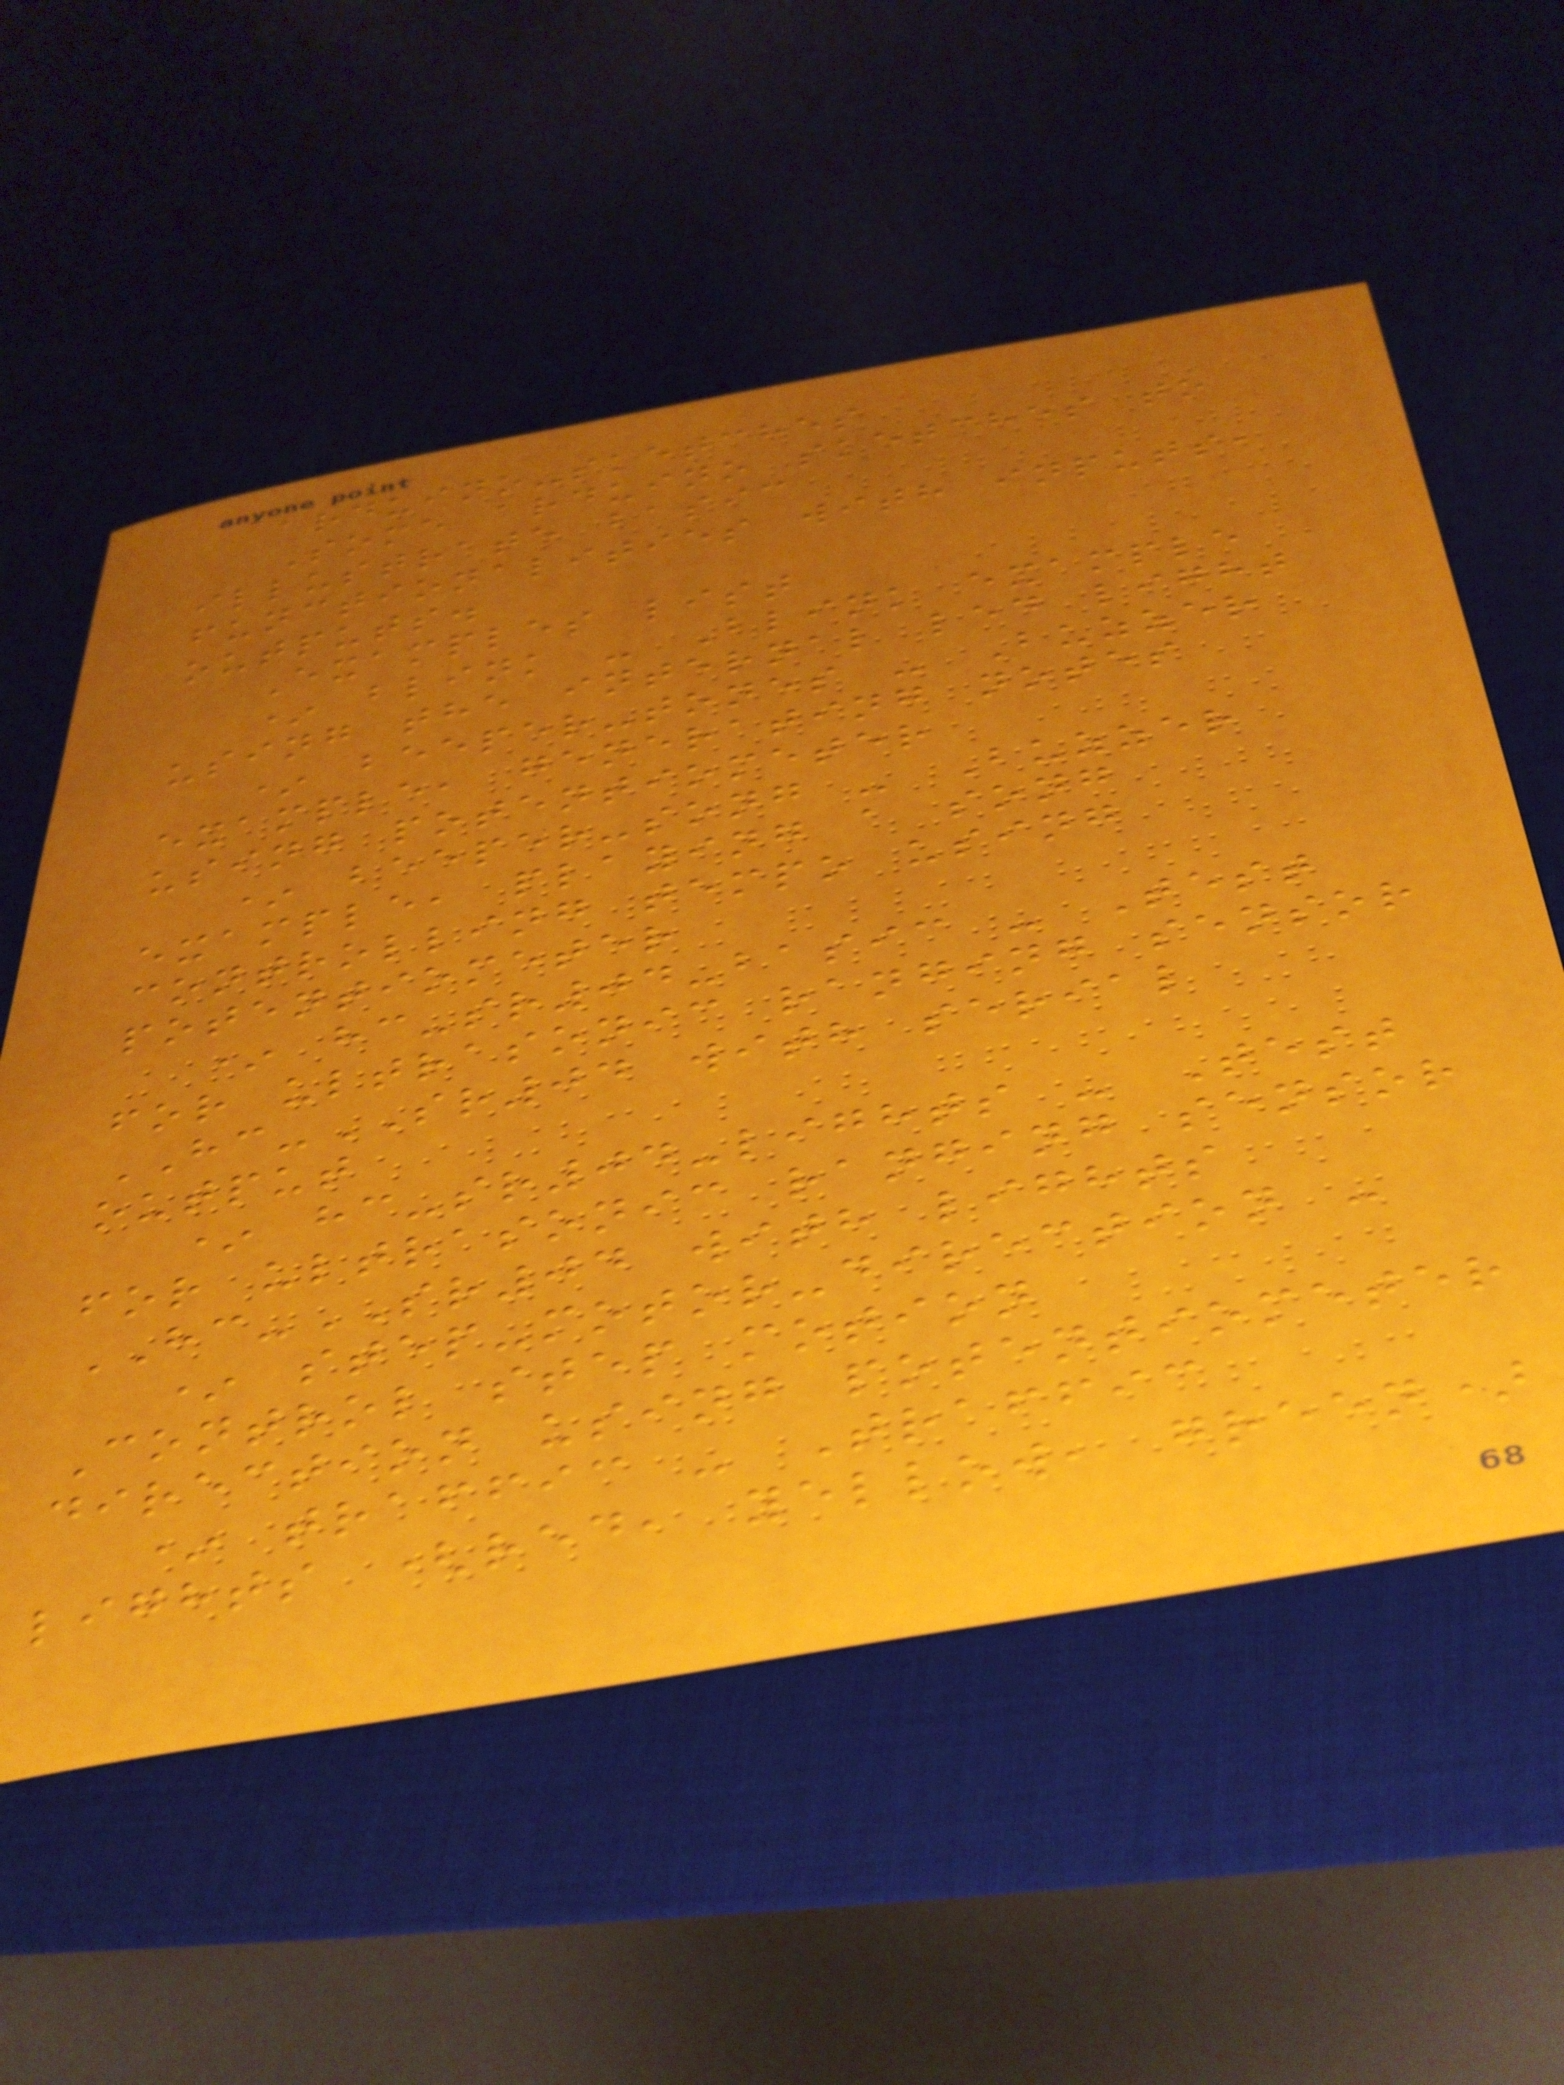arduino-sketches
Some arduino sketches to
illustrate basic
functionalities with inputs,
outputs.
Examples list
* blink - Blink example
using the internal led light
* beeper-tones - Buzzer
example, generating notes
using potentiometer
* beeper-song - Buzzer
example, playing a song
controlling tempo using
potentiometer
* hc-sr04-basic - Test
for ultrasonic ranging sensor
HC-SR04 with serial
output
* hc-sr04-lights - Test
for ultrasonic ranging sensor
HC-SR04 with lights
* step-motor-direction -
Control step motion
direction using potentiometer
* traffic - Traffic
lights (red, yellow, green)
